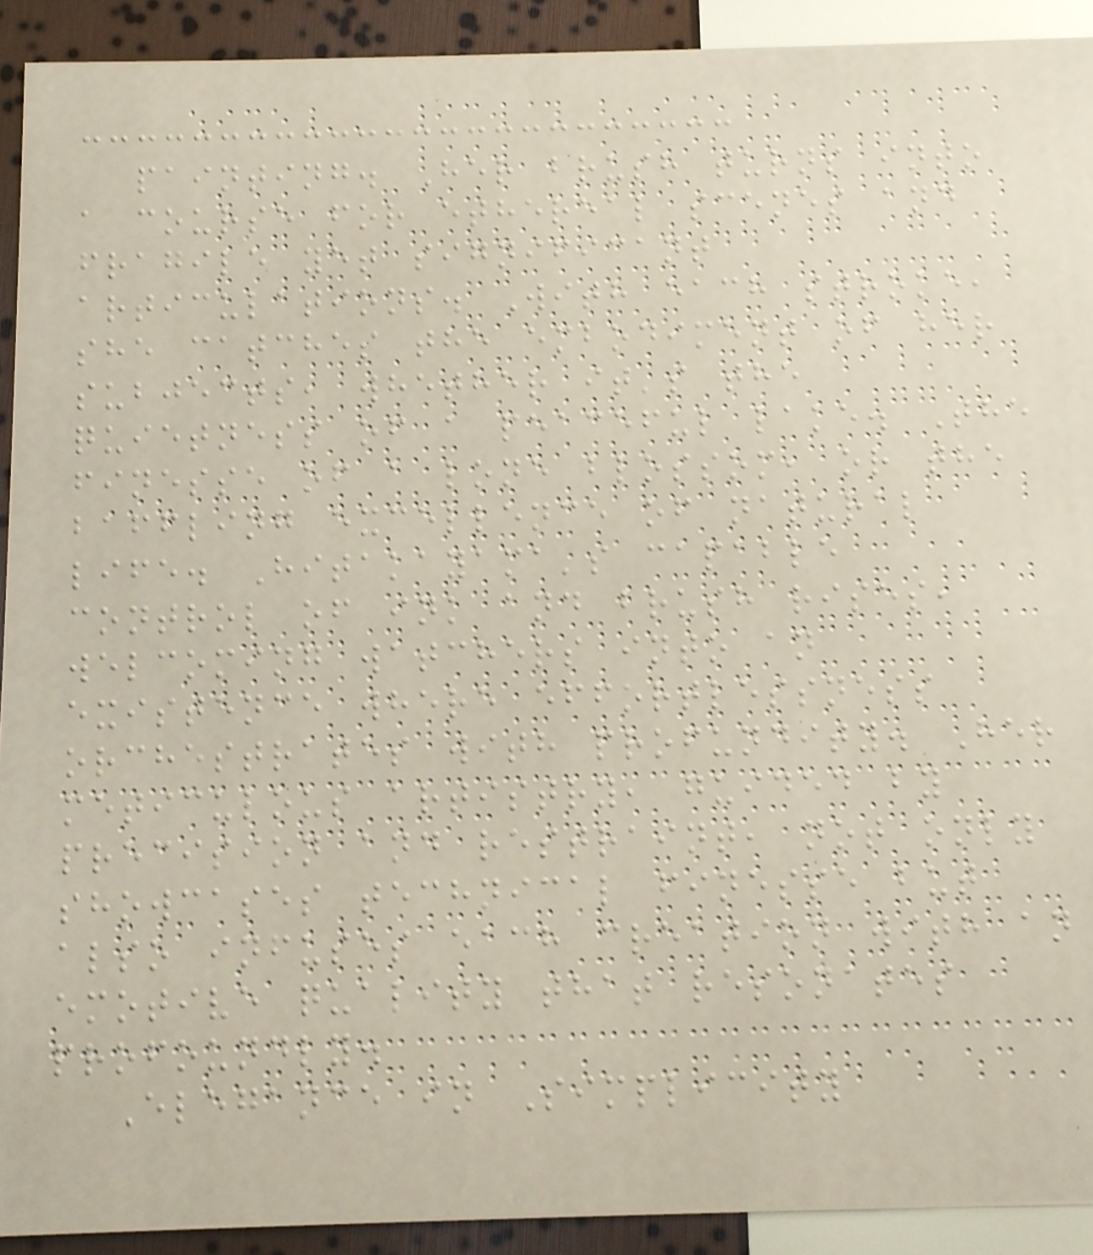painting. Her brush turns into
a course for ethereal scenes and
fragile yet significant
articulations. With each stroke,
she catches the embodiment of her
subjects, whether it's the
quietness of a peaceful lake. The
finesse of a lone blossom, or the
baffling excellence of natural
life. Hitakayama's capable
control of ink and brush rises,
welcoming watchers into an
existence where effortlessness
orchestrates with profundity. Her
meticulous artistry, guided by
precision and restraint, not only
showcases technical finesse but
also infuses each creation with an
emotive quality that resonates
profoundly.
Elegance in Simplicity
